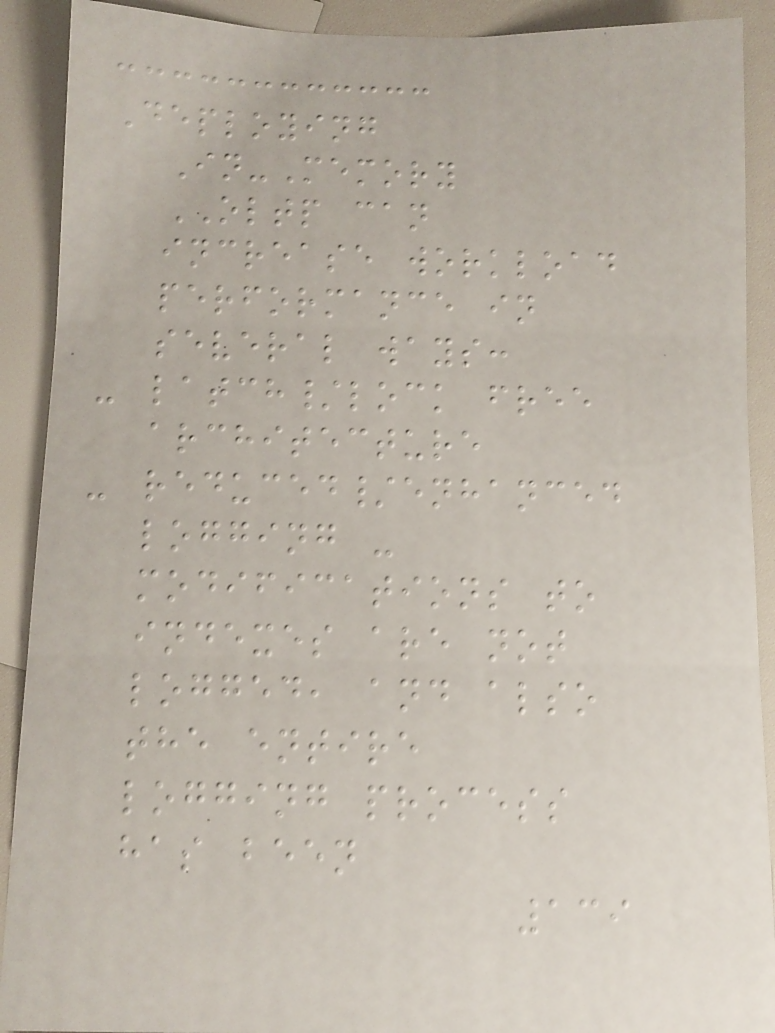Deploying
In-Memory
OLTP can
increase workload
performance in
several ways:
- latch/lock free
architecture
- reduced/enhanced
logging -
modifications to
indexes are not
logged, and also
the entire
logging process
has been
139
